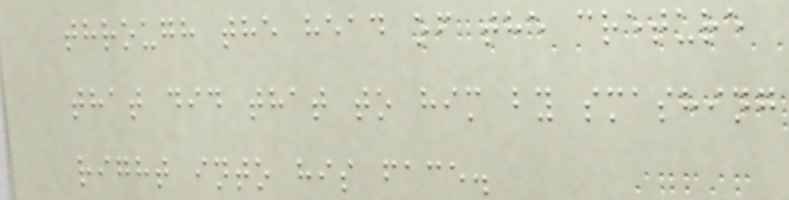through the head of the creture
that did that to him by smashing
right into his face.
